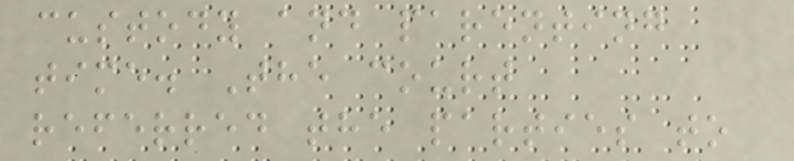custody and parenting
time. The court
referred the parties to
